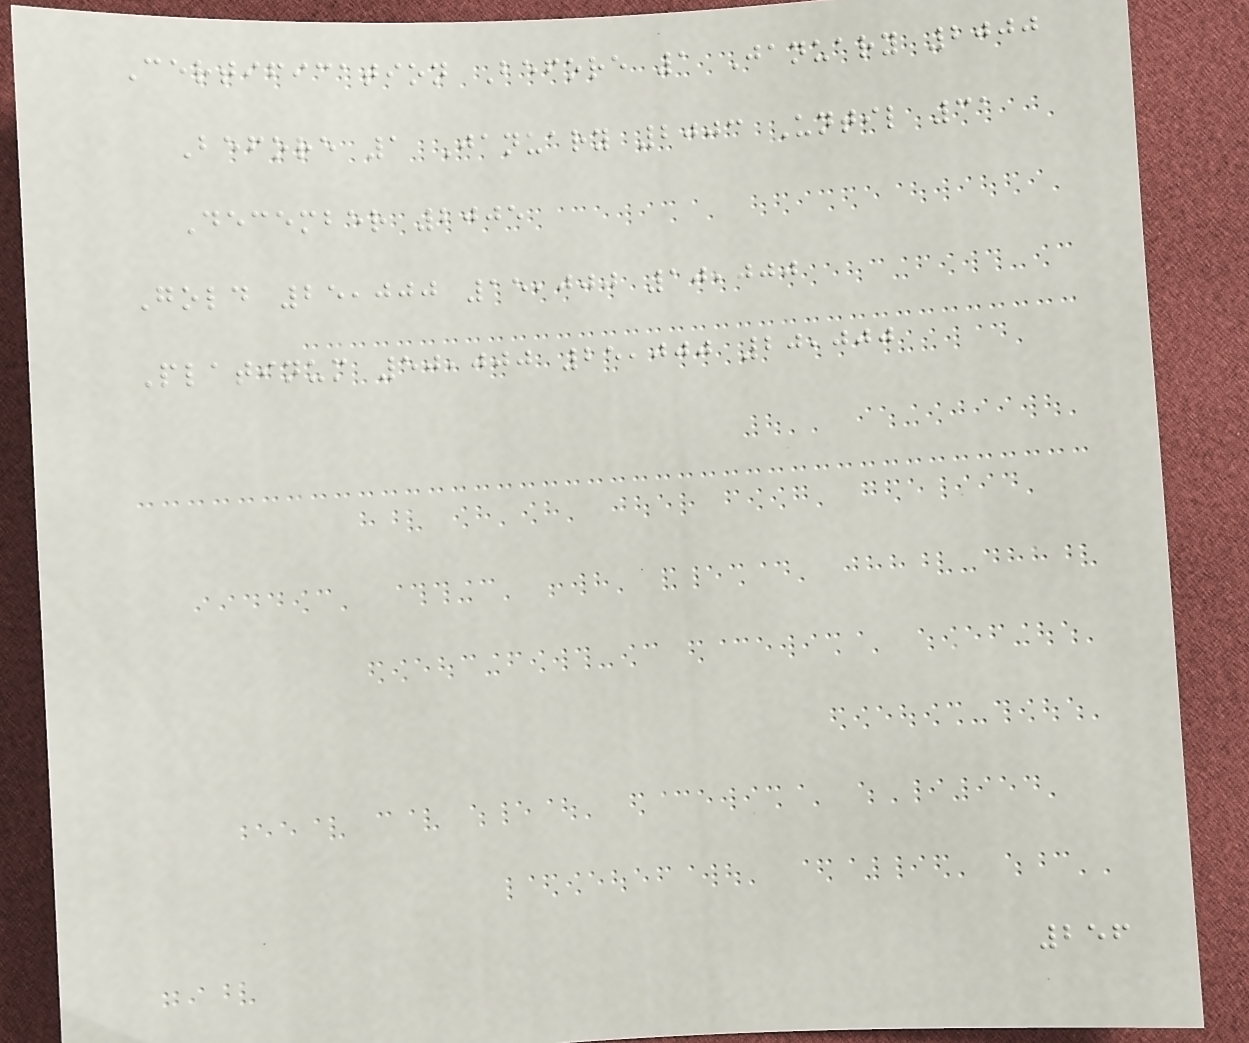Certification Before 1 January 2000
Before 1 January 2003 Until 31
December 2005
Gold 25,000 15,000 10,000
Platinum 50,000 25,000 20,000
256
